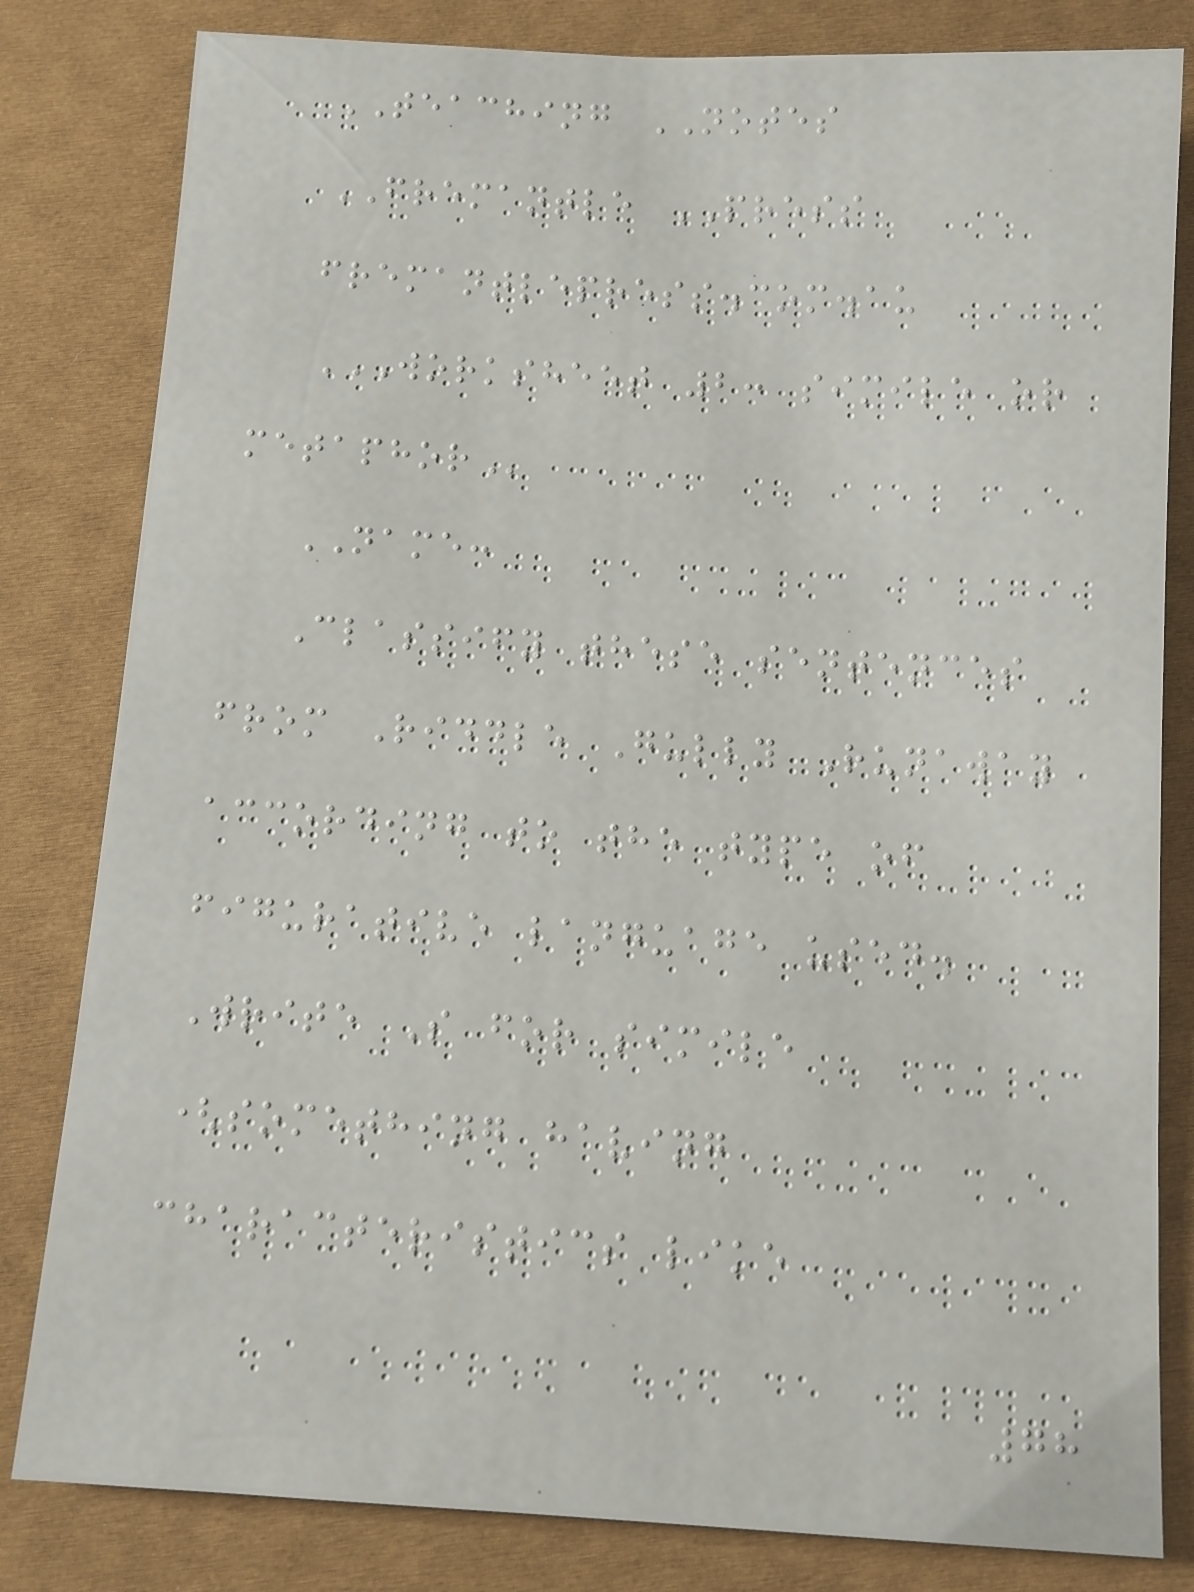TEACHING NOTES
FREMANTLE PRESS
fremantlepress.com.au
WORKSHEET 2: SIMILE OR
METAPHOR
NAME:
Classify these sentences
from Riddle Gully Runaway
according to the type of
figurative language used.
Write S for simile
(something having
characteristics like
78
